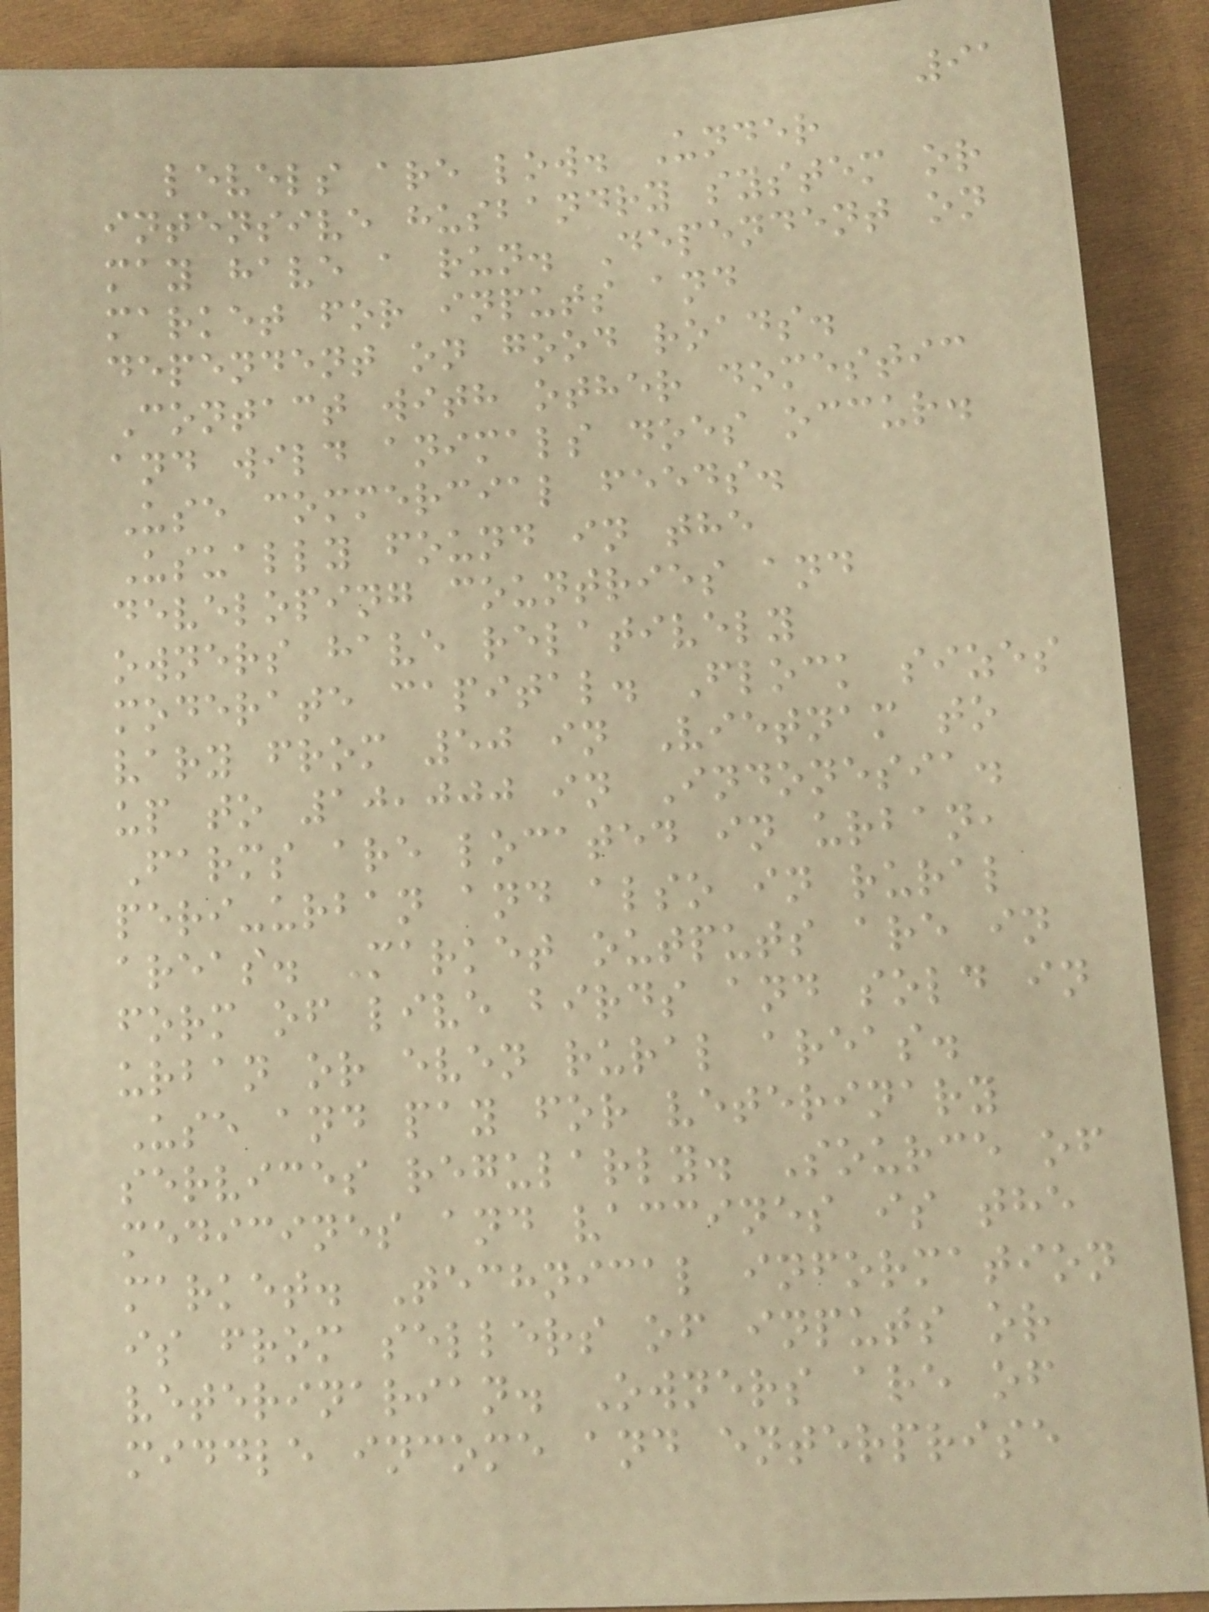91
levels are low. Under
intensive husbandry system or
may have a run. Dependent on
market for inputs and
dependent on good roads.
Contact with other domestic
and wild animals does occur.
Use commercial feeds.
Usually found in the
developing countries and
owners have relatively
moderate capital. Flock sizes
vary from 50 in Vietnam to
up to 10,000 in Indonesia.
Farms are located in urban,
peri-urban and also in rural
areas. Market outputs are in
form of live birds and sold in
urban or even rural areas.
Use and pay for veterinary
services regularly. Source of
medicines and vaccines is the
market. Technical information
is from sellers of inputs or
veterinarian. Owners are of
middle income and enterprise
